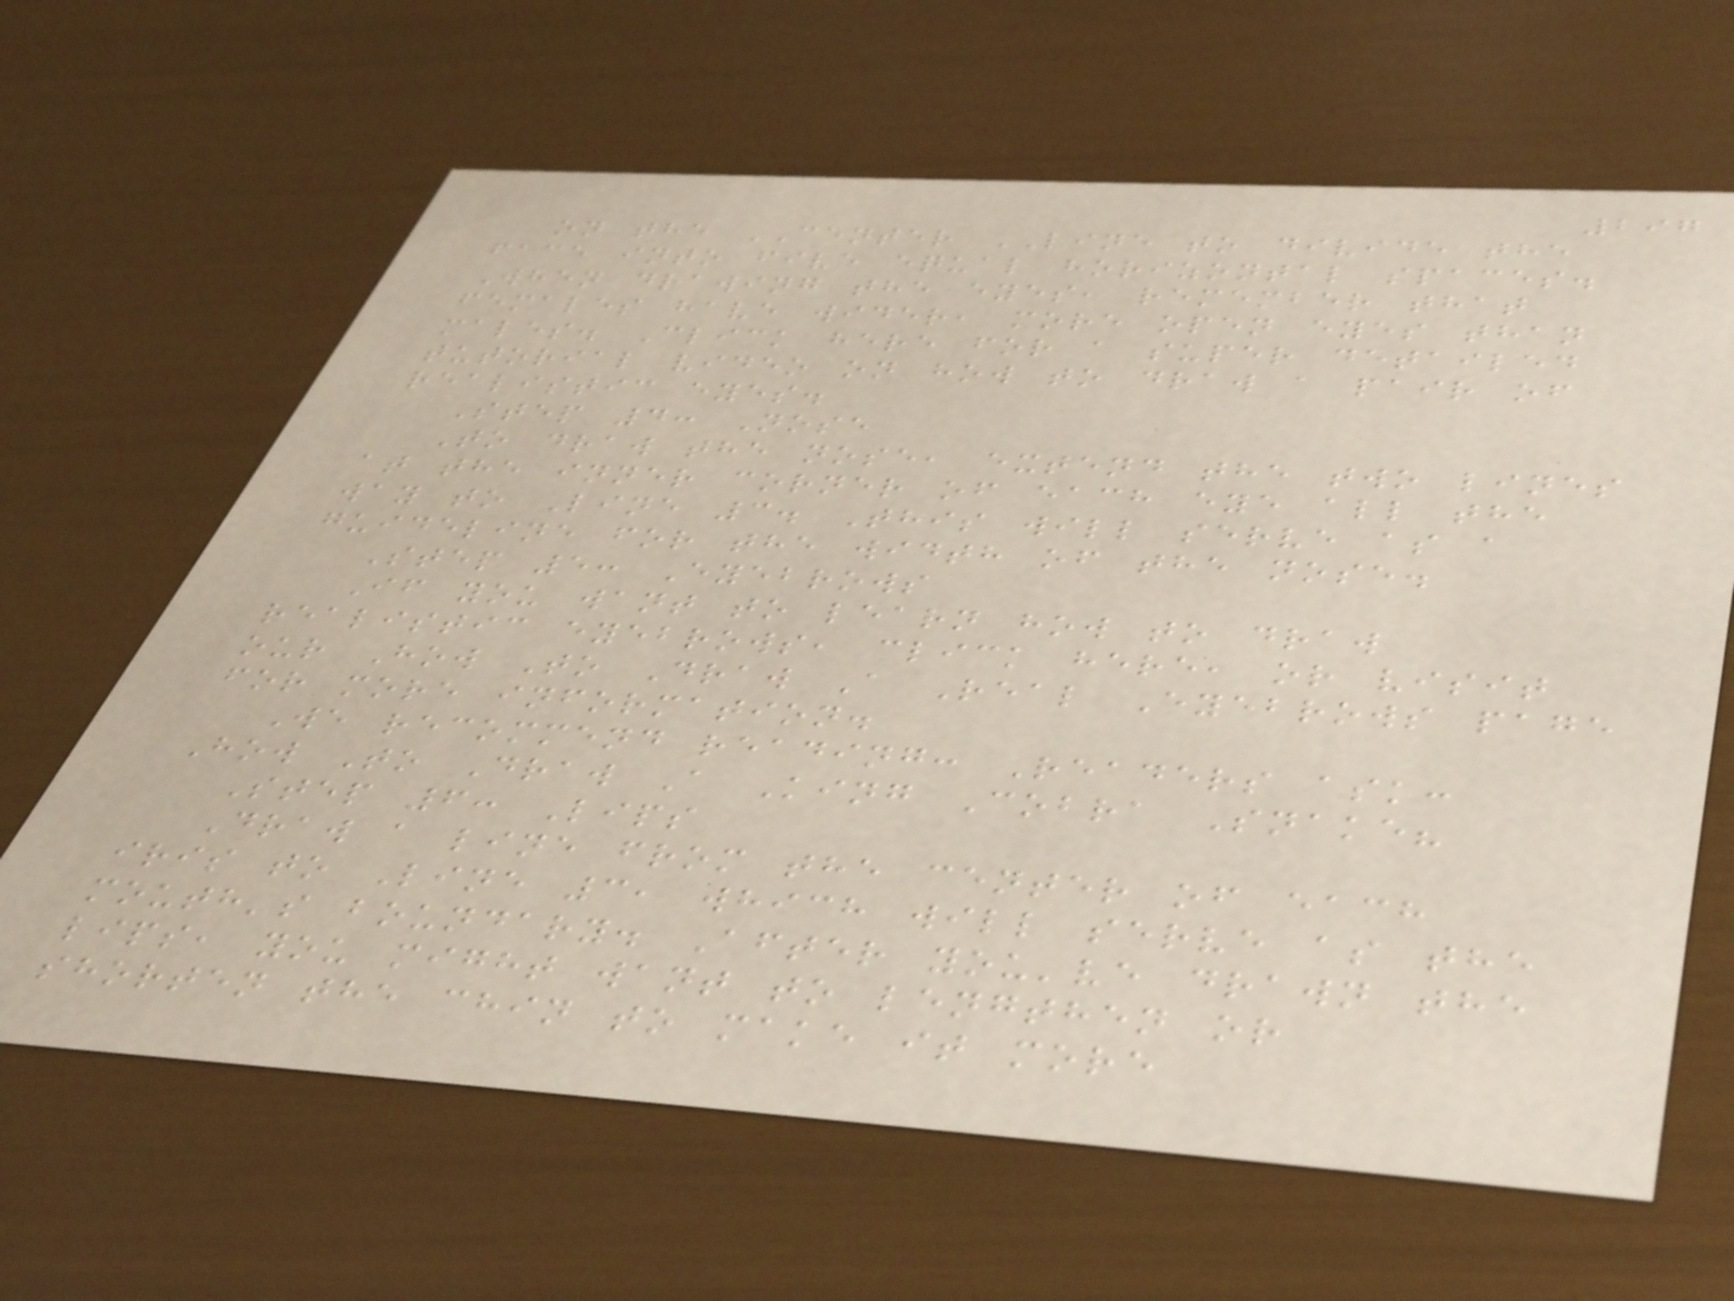297
on the CENTER LINE to divide the
face into five equal horizontal spaces.
When drawing the eyes, remember that
females have wider, more open eyes than
males. Click here for a super detailed
tutorial video on how to draw a pair of
realistic eyes.
Step 4: Nose
To draw the nose, extend the two lines
at the inner corner of each eye all the
way to Line 3. This will serve as a
guideline for the width of the nose.
Step 5: Eyebrows
If you want to learn how to draw
realistic eyebrows, click here, or visit
our How To Draw A Real Eyebrows page
for more information.
We recommend reading: Readers ask:
How To Draw A King Cobra Snake?
Step 6: Lips
Draw a line from the center of each
iris to Line 3, which will serve as the
mouth's boundary. After you've drawn the
lips, you might want to lengthen or
shorten the chin to make it more
